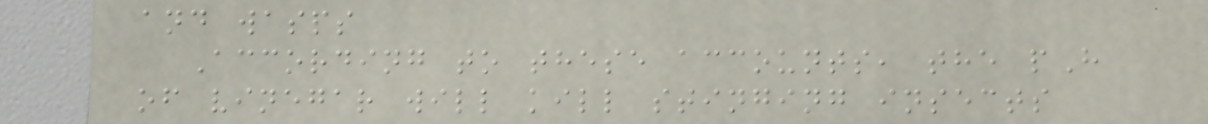and wasps
According to these accounts, the pH
of vinegar will kill stinging insects
